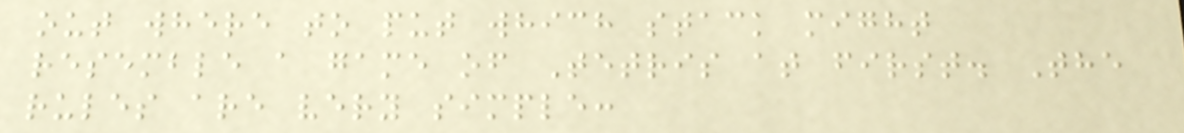out where to put which stack might
resemble a game of Tetris at first. The
rules are very simple:
